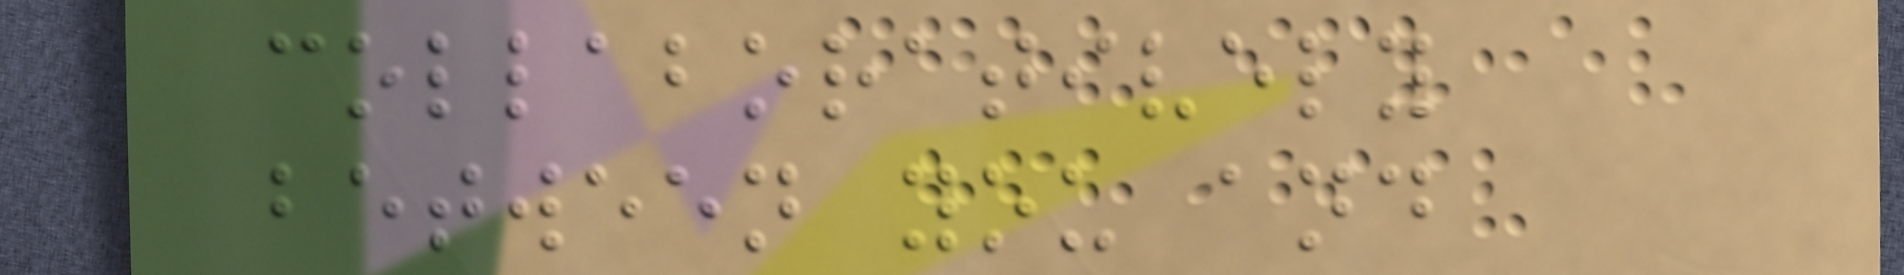collaboratively
between you and
